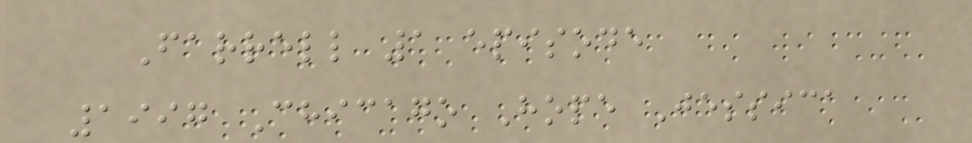Farrell 1 episode
1997 Chicago Hope Jessica
